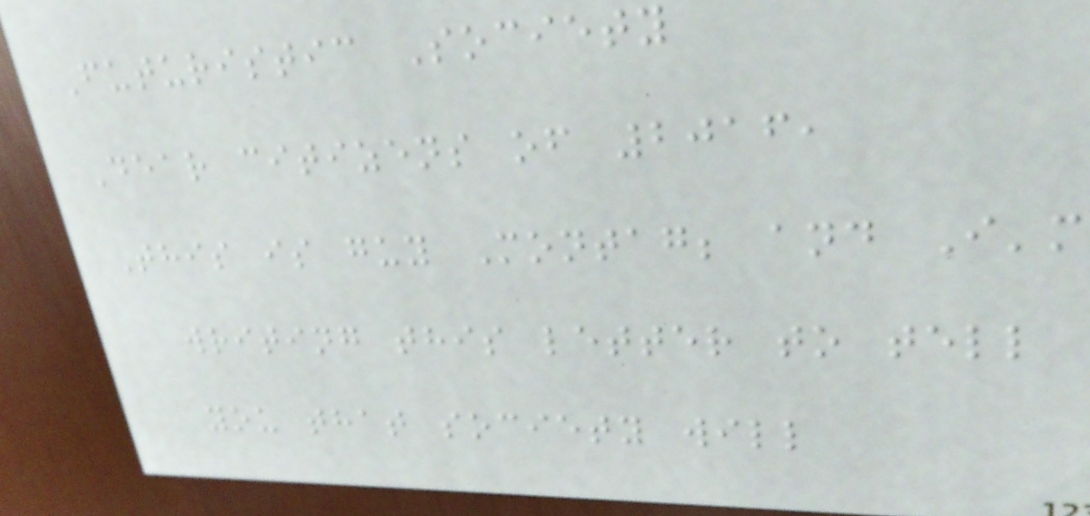Futuristic Society
Dear citizens of 2016,
This is guy Montag; and I'm
writing this letter to tell
you that society will
